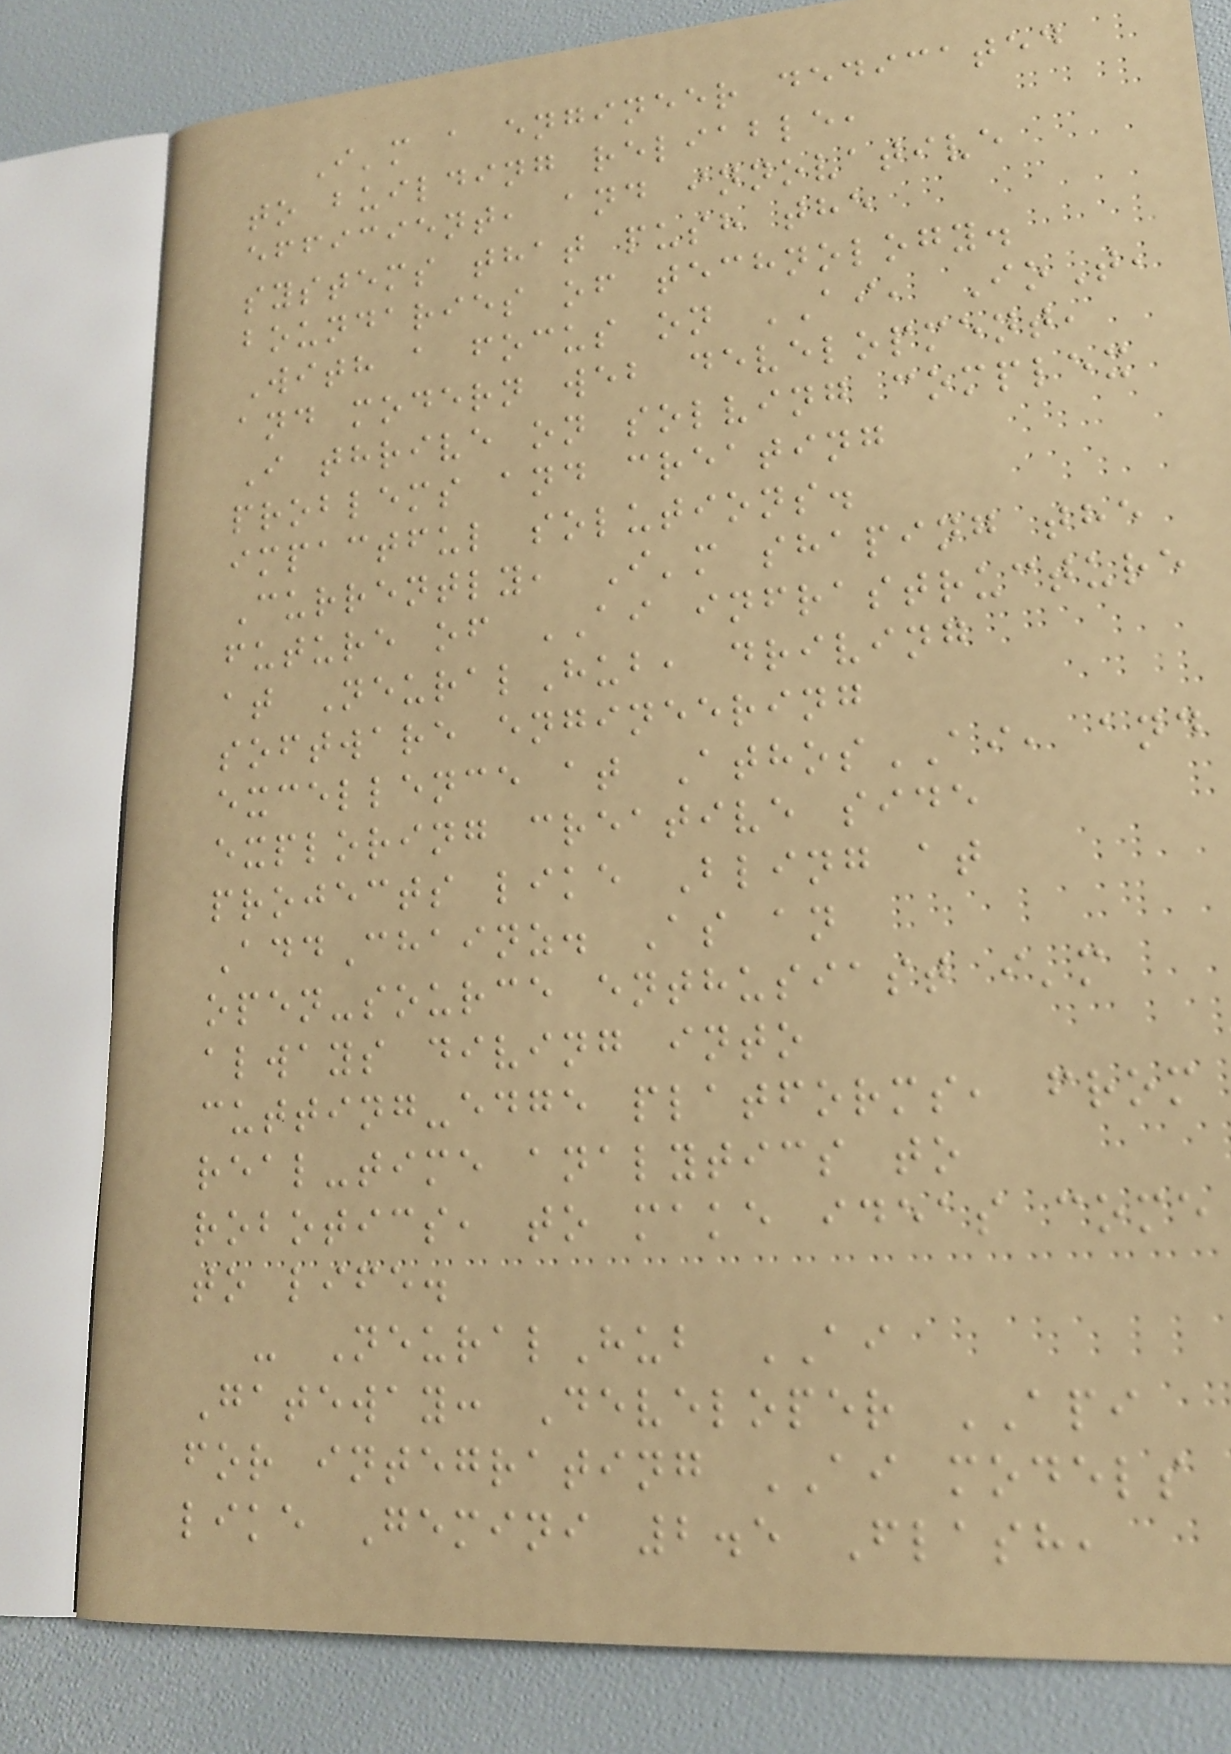I'm a engineer dedicated
to building reliable,
efficient, and innovative
systems that push the
boundaries of technology.
With a focus on AI, IoT,
and modern web development,
I thrive on solving complex
problems and creating
impactful solutions.
Currently, I'm shaping the
future of AI infrastructure
at NeuralHub, driving
software engineering
excellence at AthosAI, and
exploring creative side
projects like Bling at
AddChainz. As an
open-source enthusiast i'm
always diving into
cutting-edge platforms, from
real-time analytics to
robotics, to make ideas come
to life.
- NeuralHub AI
Gateway: Developer API
for integrating AI models
like Gemini 2.5 Flash,
